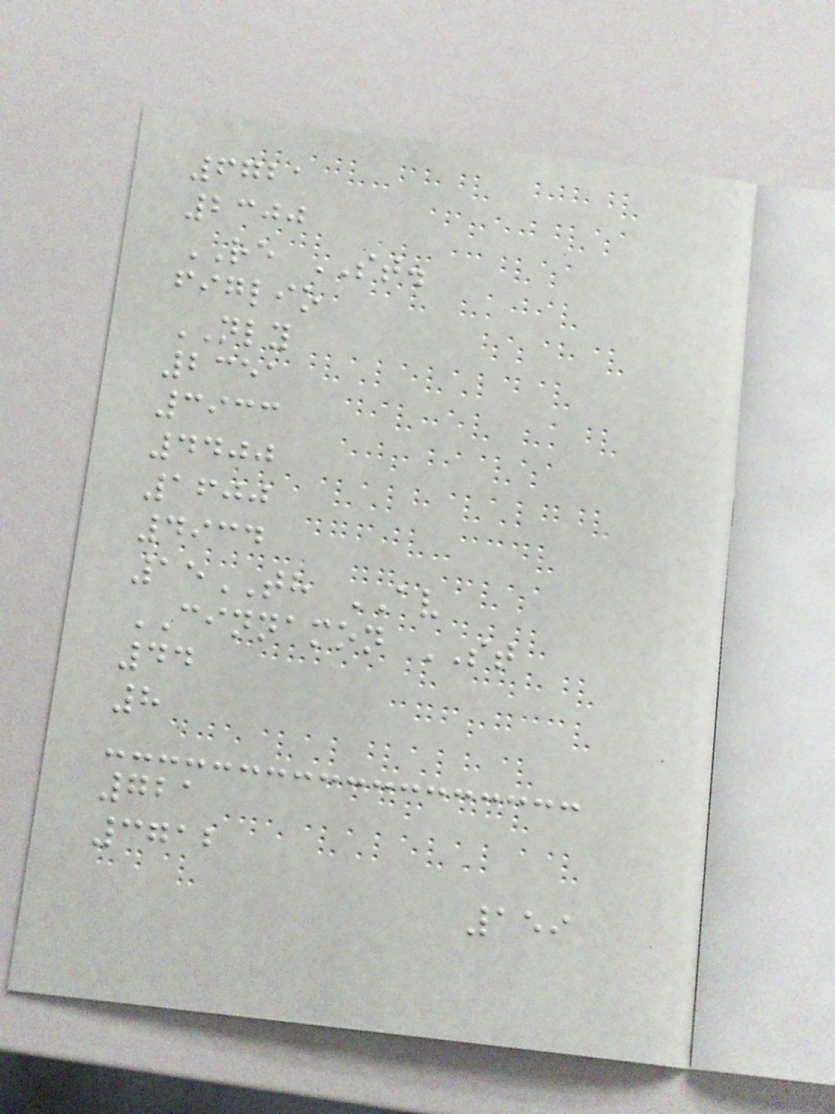6721
2300
RE ST.
figlio
NLY
2351
3933
4400
1600
4934
15TH AV
CINNAMON ST
44
8
721
3712
159
